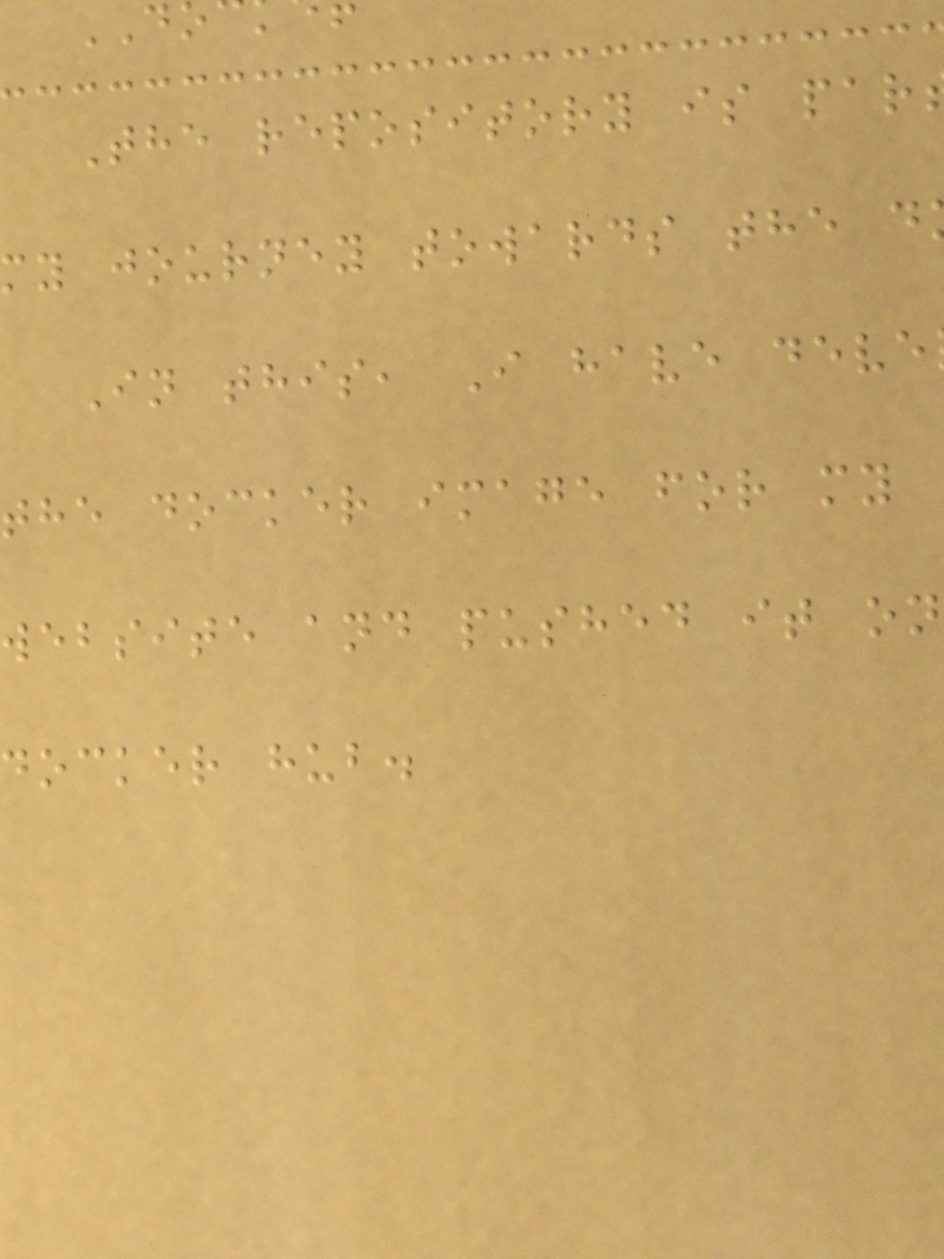The repository is par
my journey towards the d
In this, I have deve
the docker image for my
website and pushed it on
docker hub.
